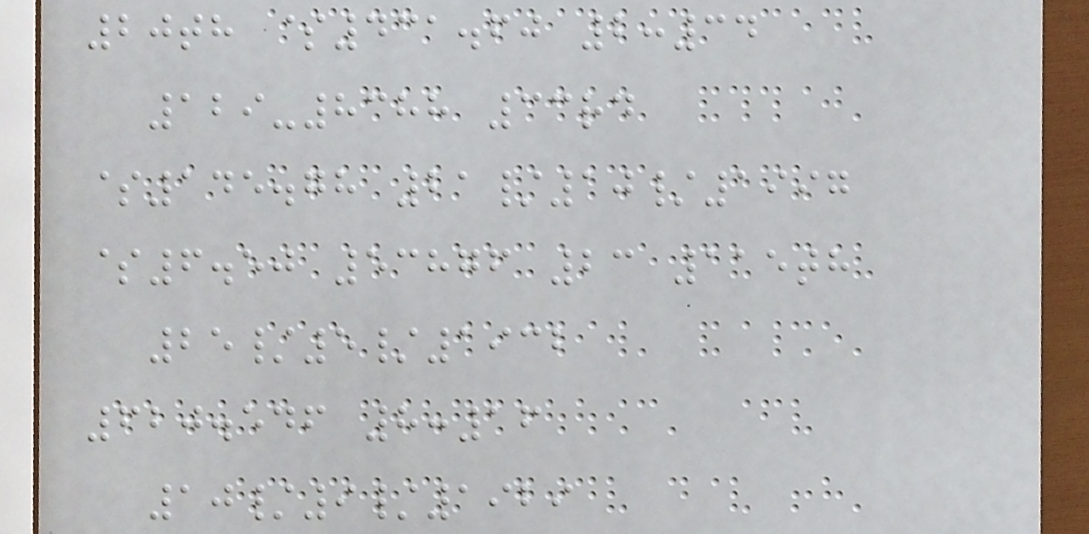20th $431.60 2:34
129-8388 33rd
$145.78 21/10/1997
$6.50 53876 23 115th
25/5/1932
620.546 8:16
10/9/1929
